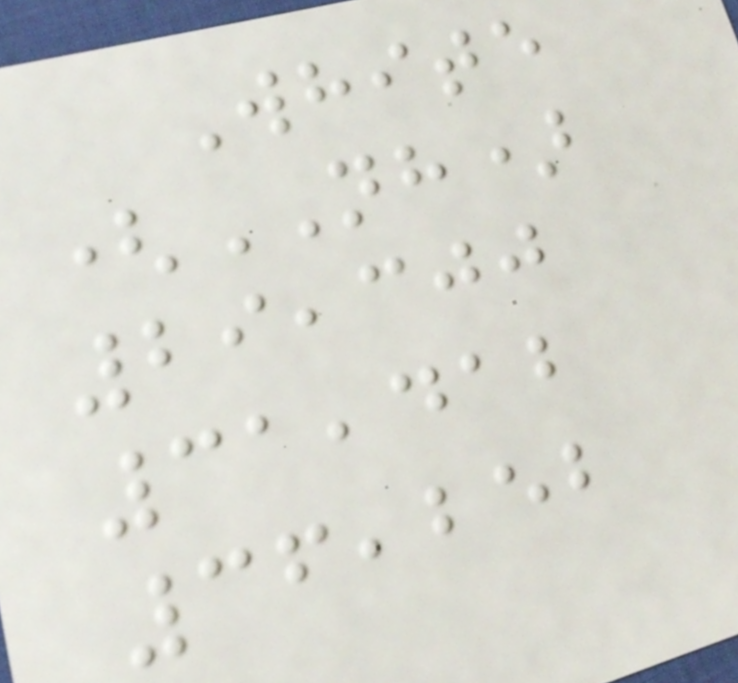White
(NH)
29,300
31,412
36,252
